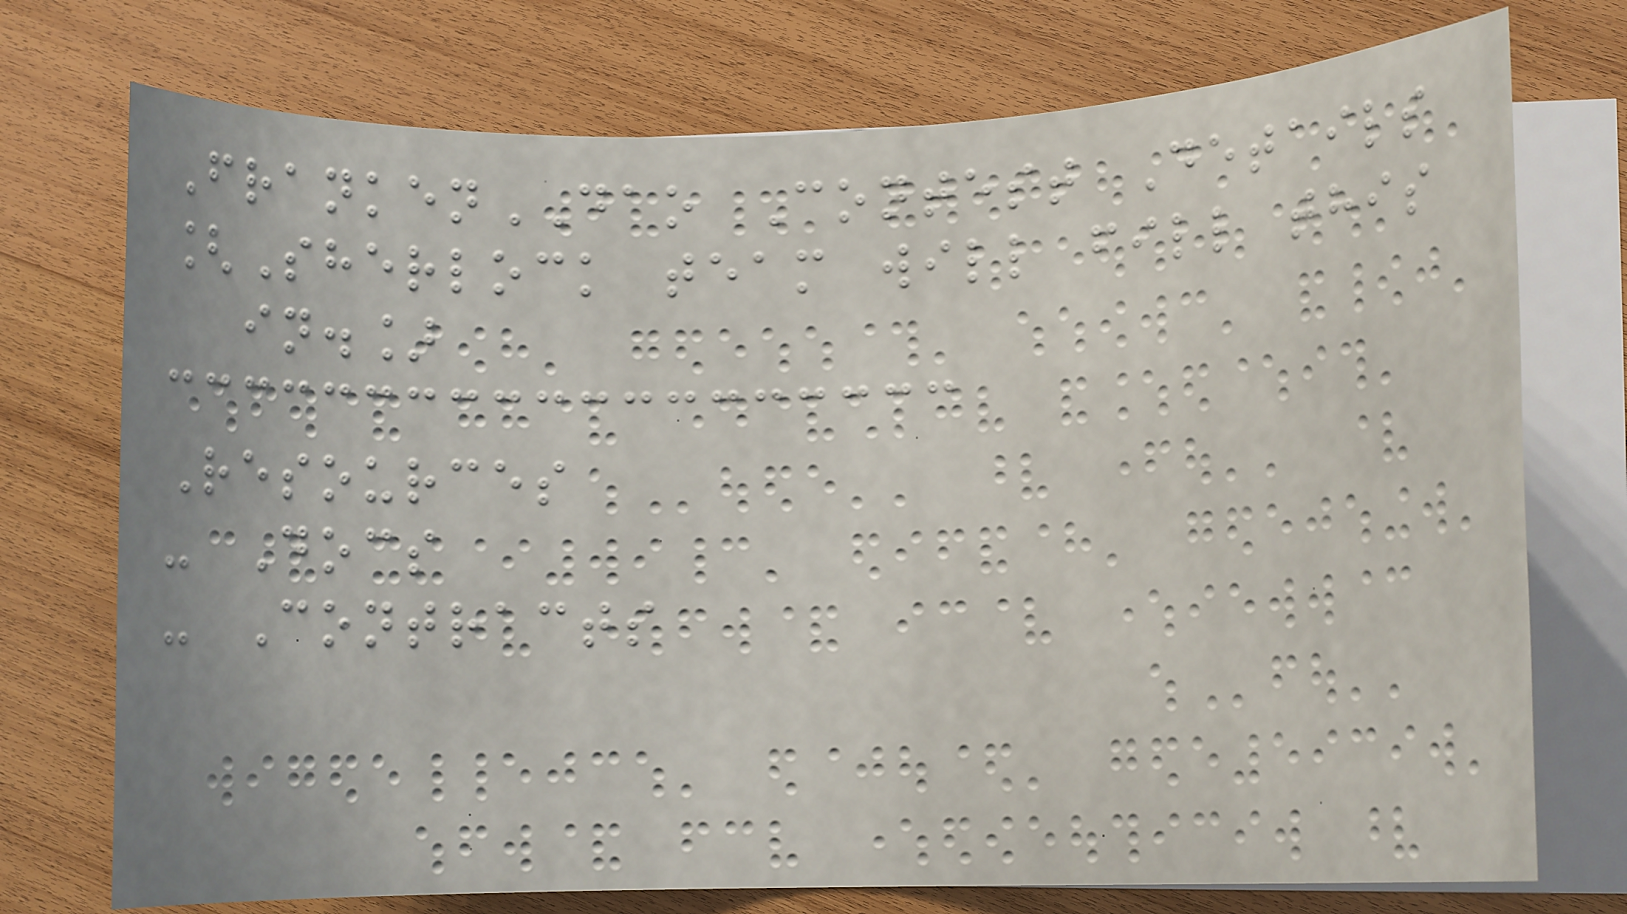FrankenDAO Contest Details
[Sherlock team will fill this
in.]
Resources
- Docs
- Contracts
